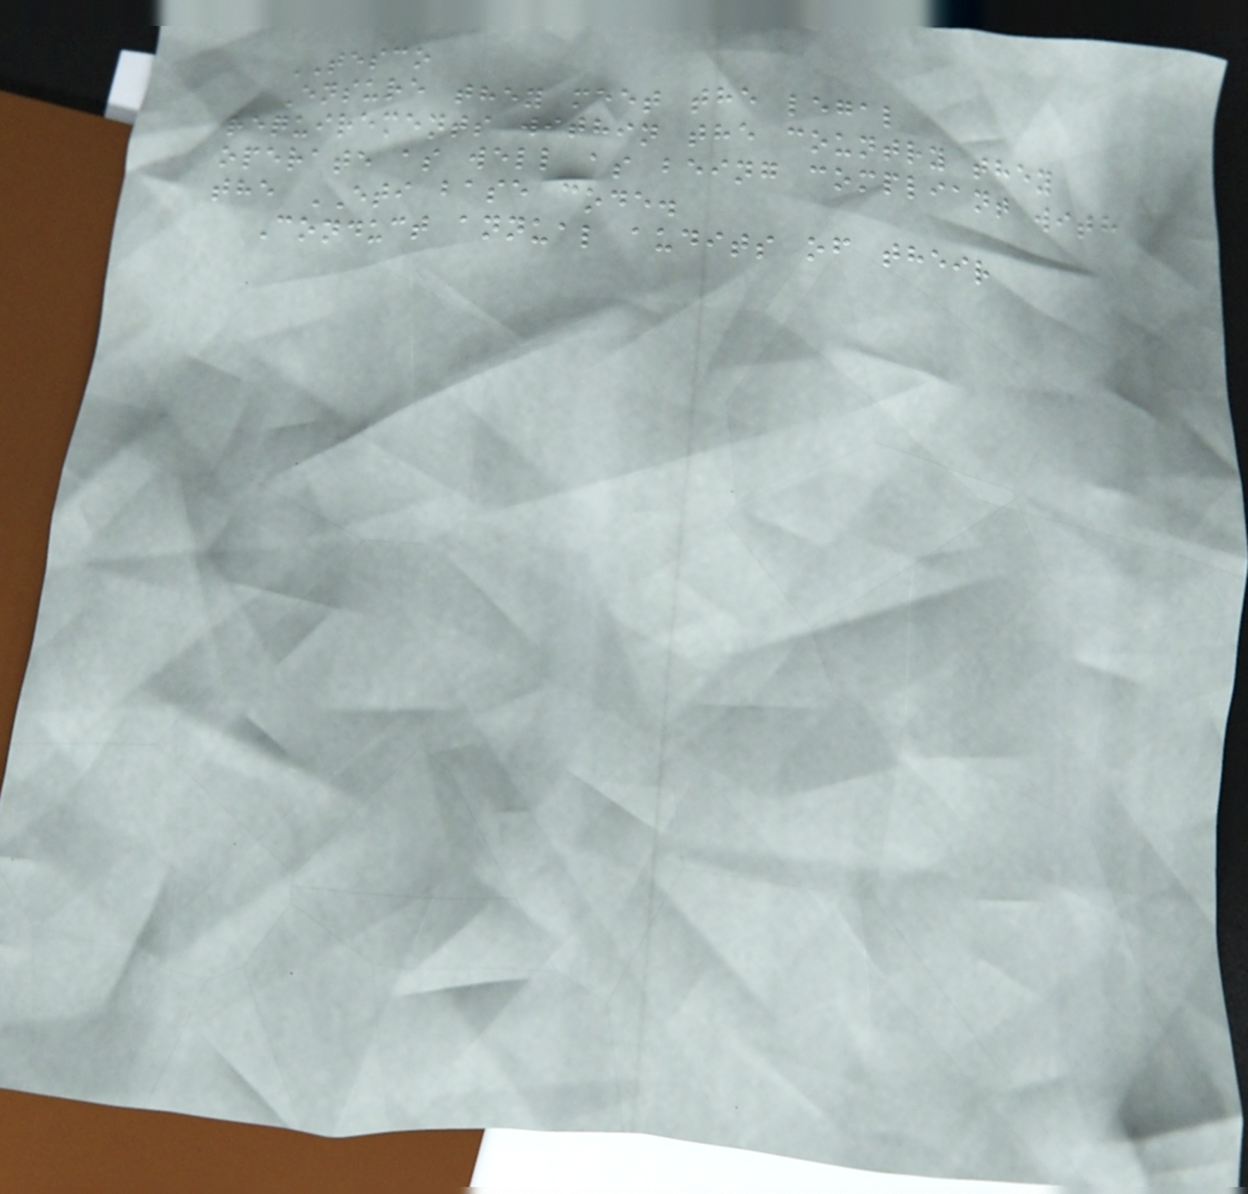TESCO
Ensure they meet the legal
requirements within the country they
operate as well as being compliant with
the ETI base code.
Conduct annual audits of their
